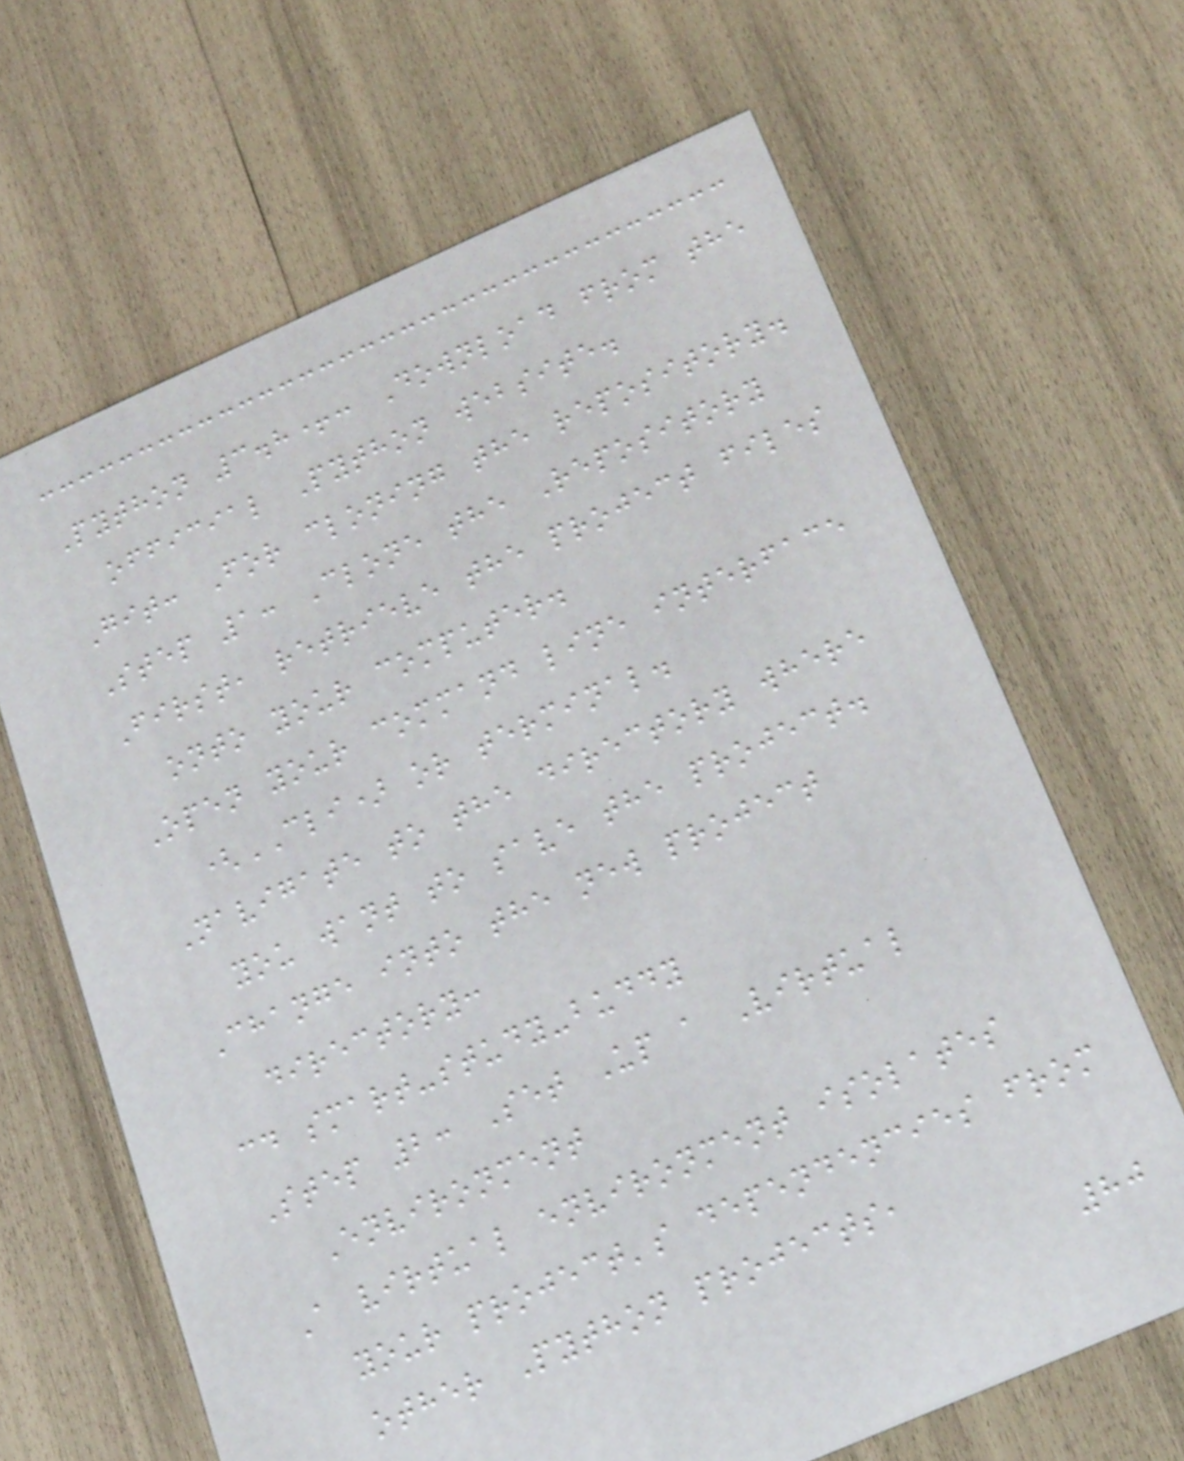Python 3.8+: Download from the
official Python website.
Git: For cloning the repository.
Step 1: Clone the Repository
First, retrieve the project files
onto your computer.
Open your command line interface
(CLI) or terminal.
Navigate to the directory where
you want to save the project.
Change into the new project
directory:
cd smart-study-buddy
Step 2: Set Up a Virtual
Environment
A virtual environment isolates
your project's dependencies from
other Python projects,
80
